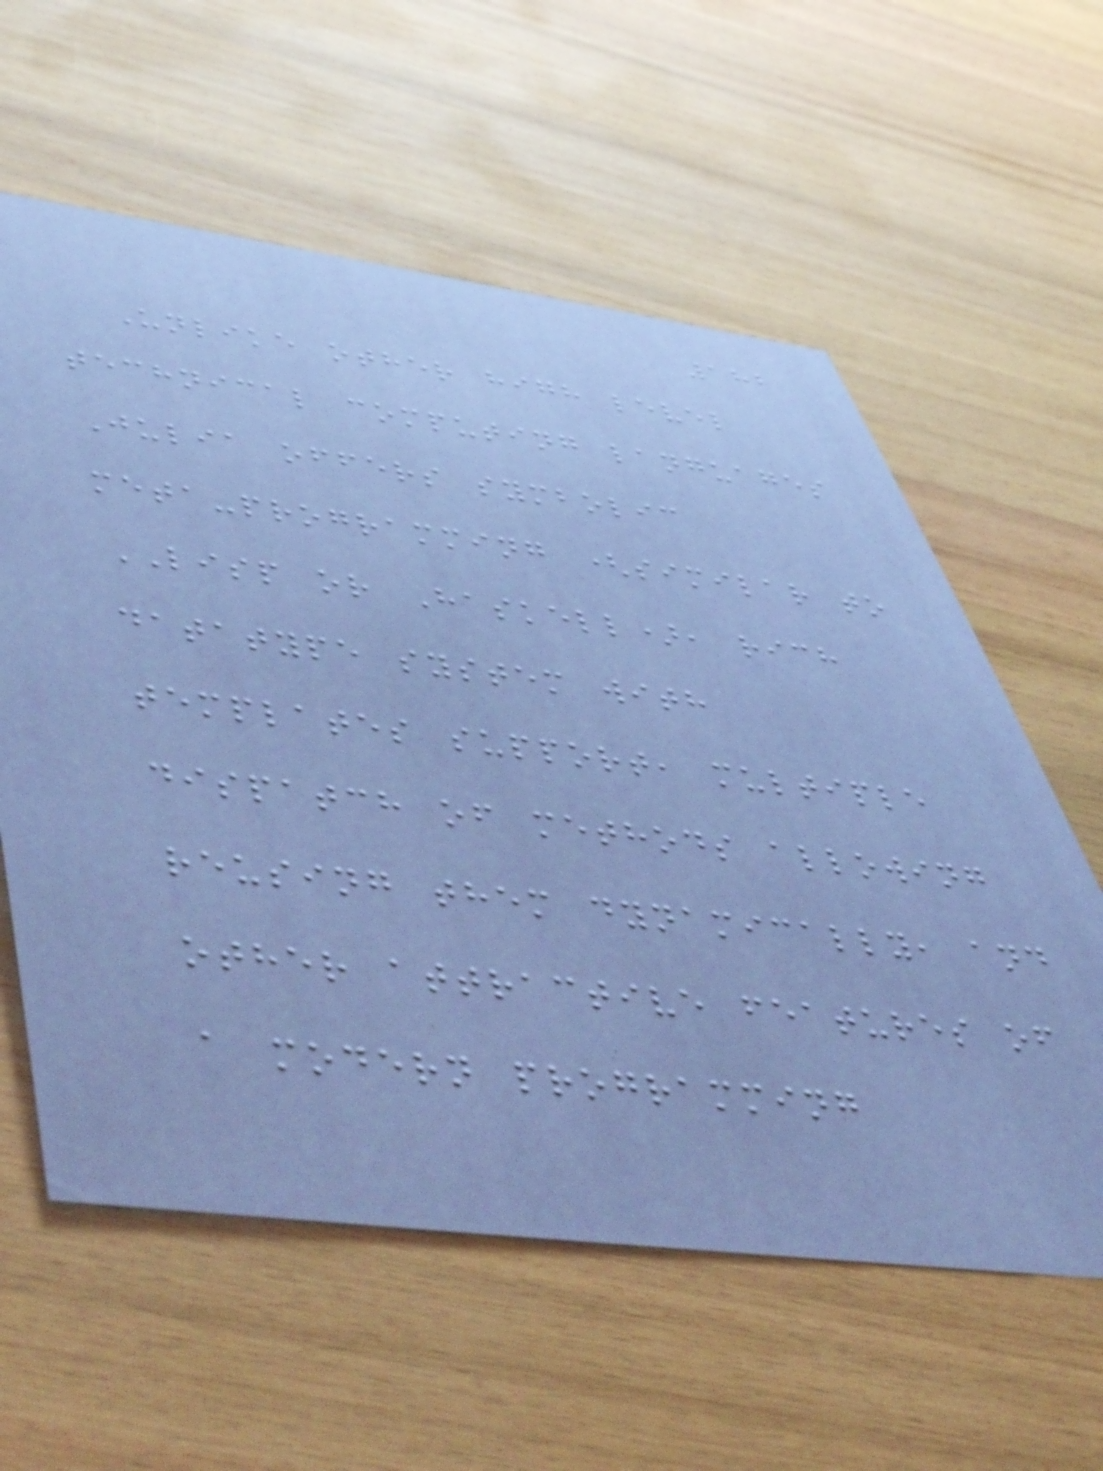182
Unlike other high level
technical computing languages
Julia offers symbolic
meta-programming (similar to
LISP or Haskell), rich
datatype system with
templates support, multiple
dispatch of methods allowing
reusing them dynamically, and
other attractive features of
a modern programming
